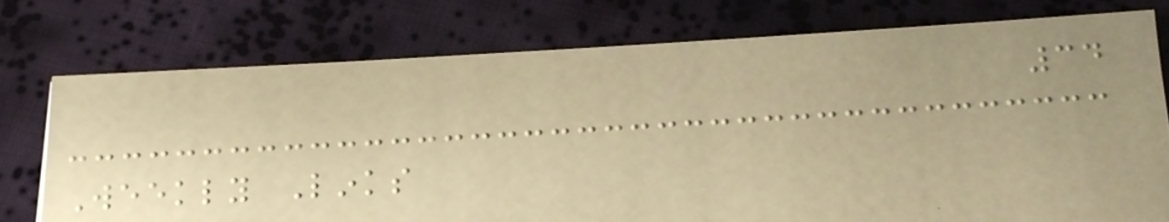34
Weekly Links
